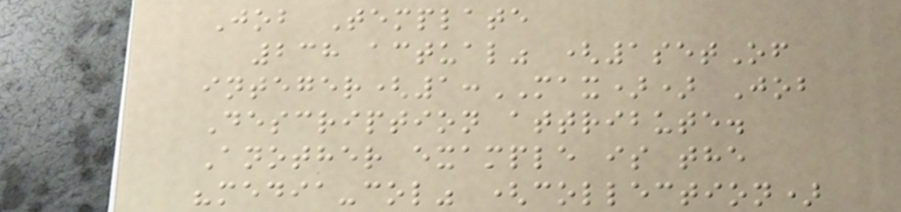Job Template
238 actual" (1setOf
integer(1:MAX)) Job
Description attribute.
Another example is the
"media-col" (collection)
